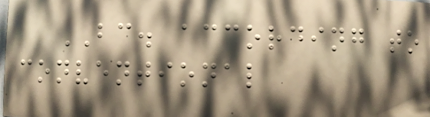BC. according to
conventional
